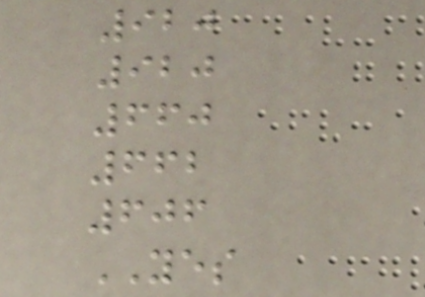920
920
660
662
606
YES
